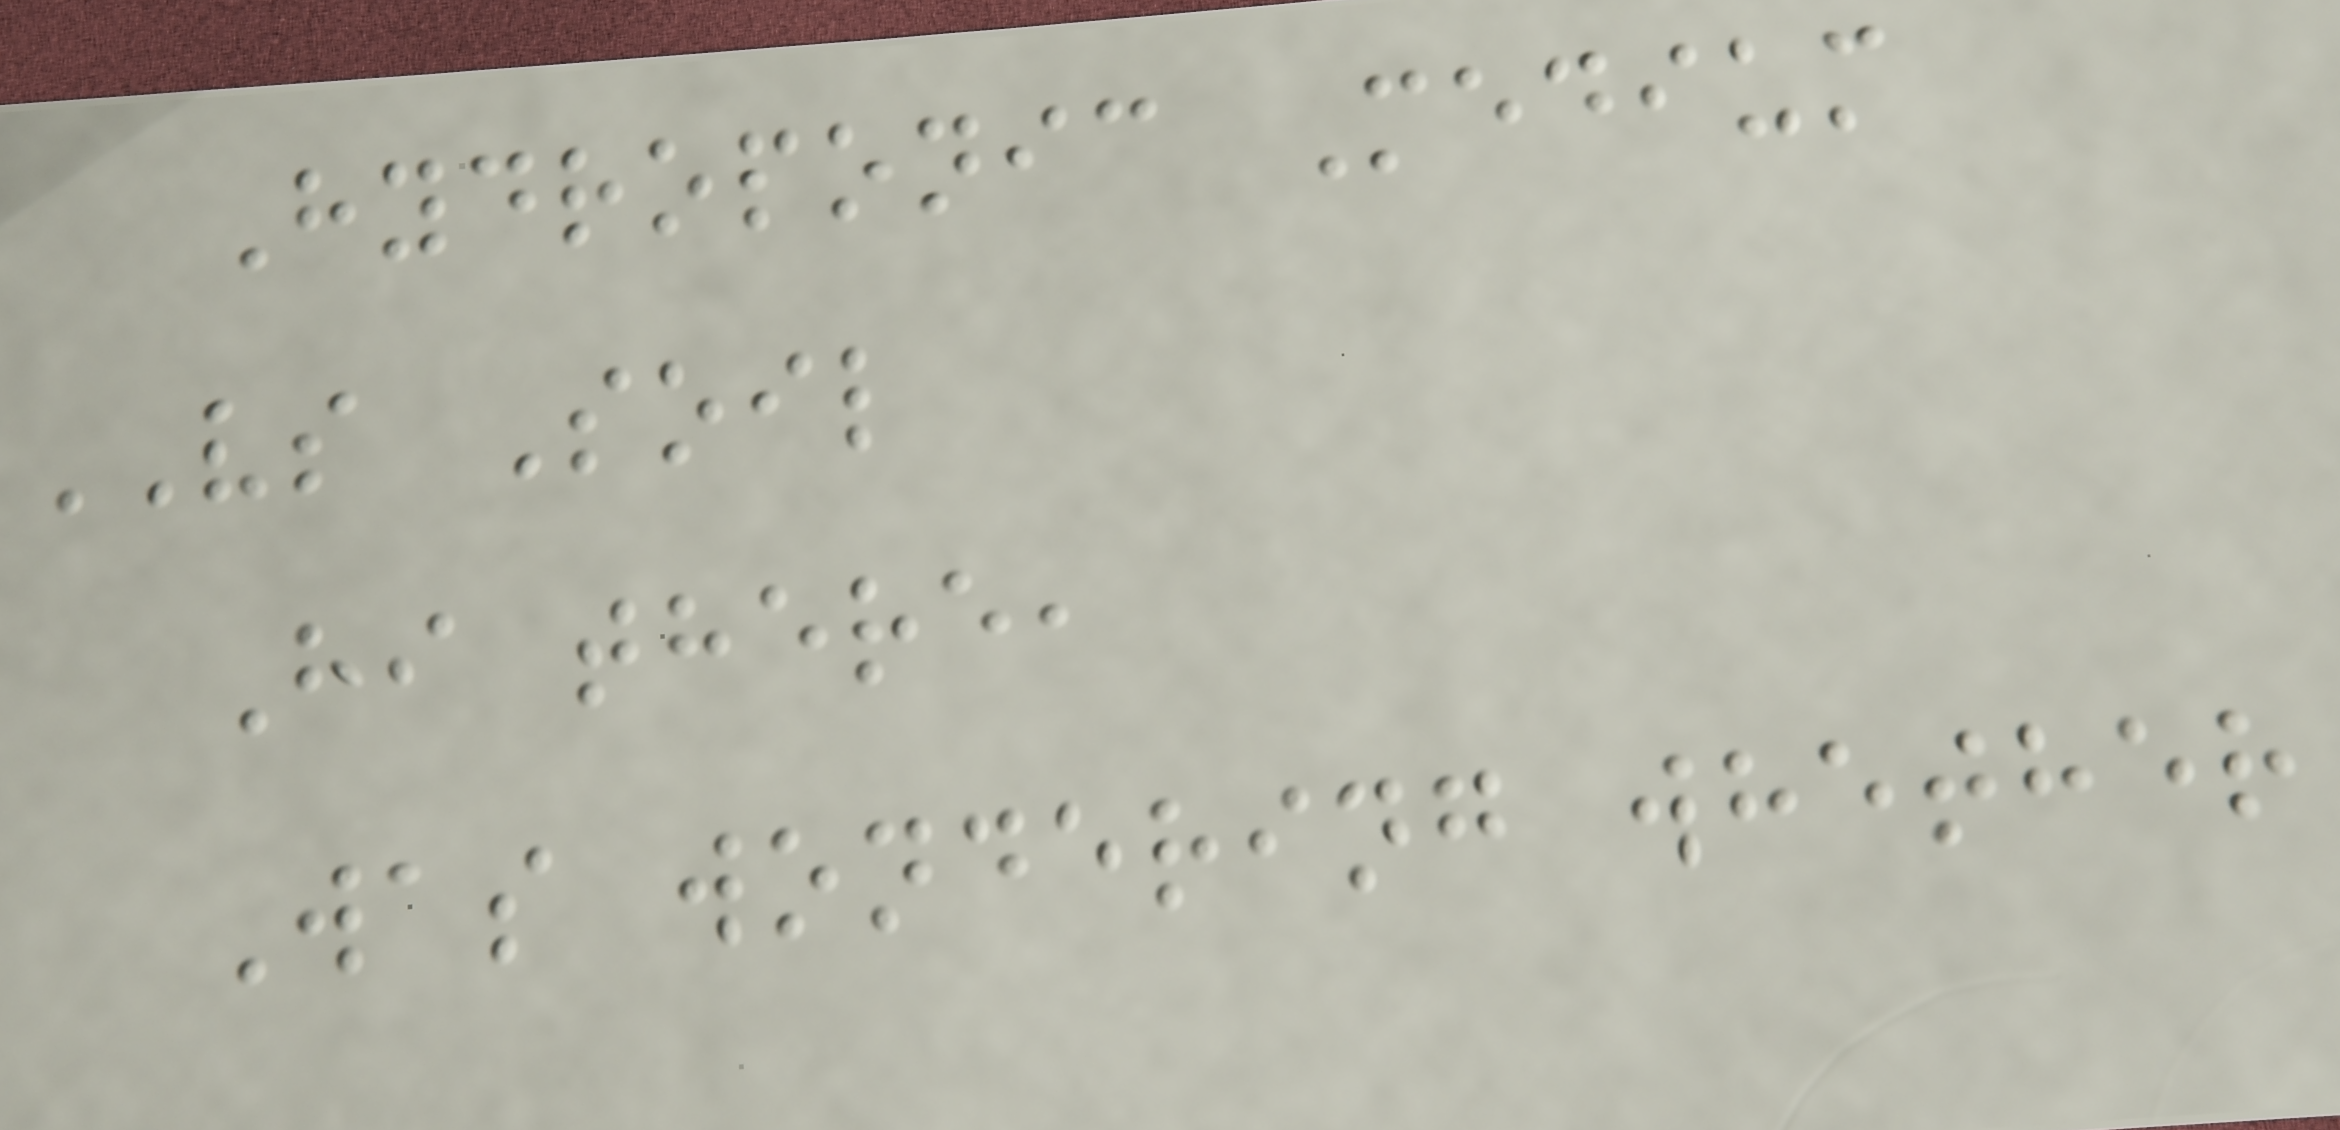Hydroponic Medium
VS Soil
Hi there,
Was wondering whether
